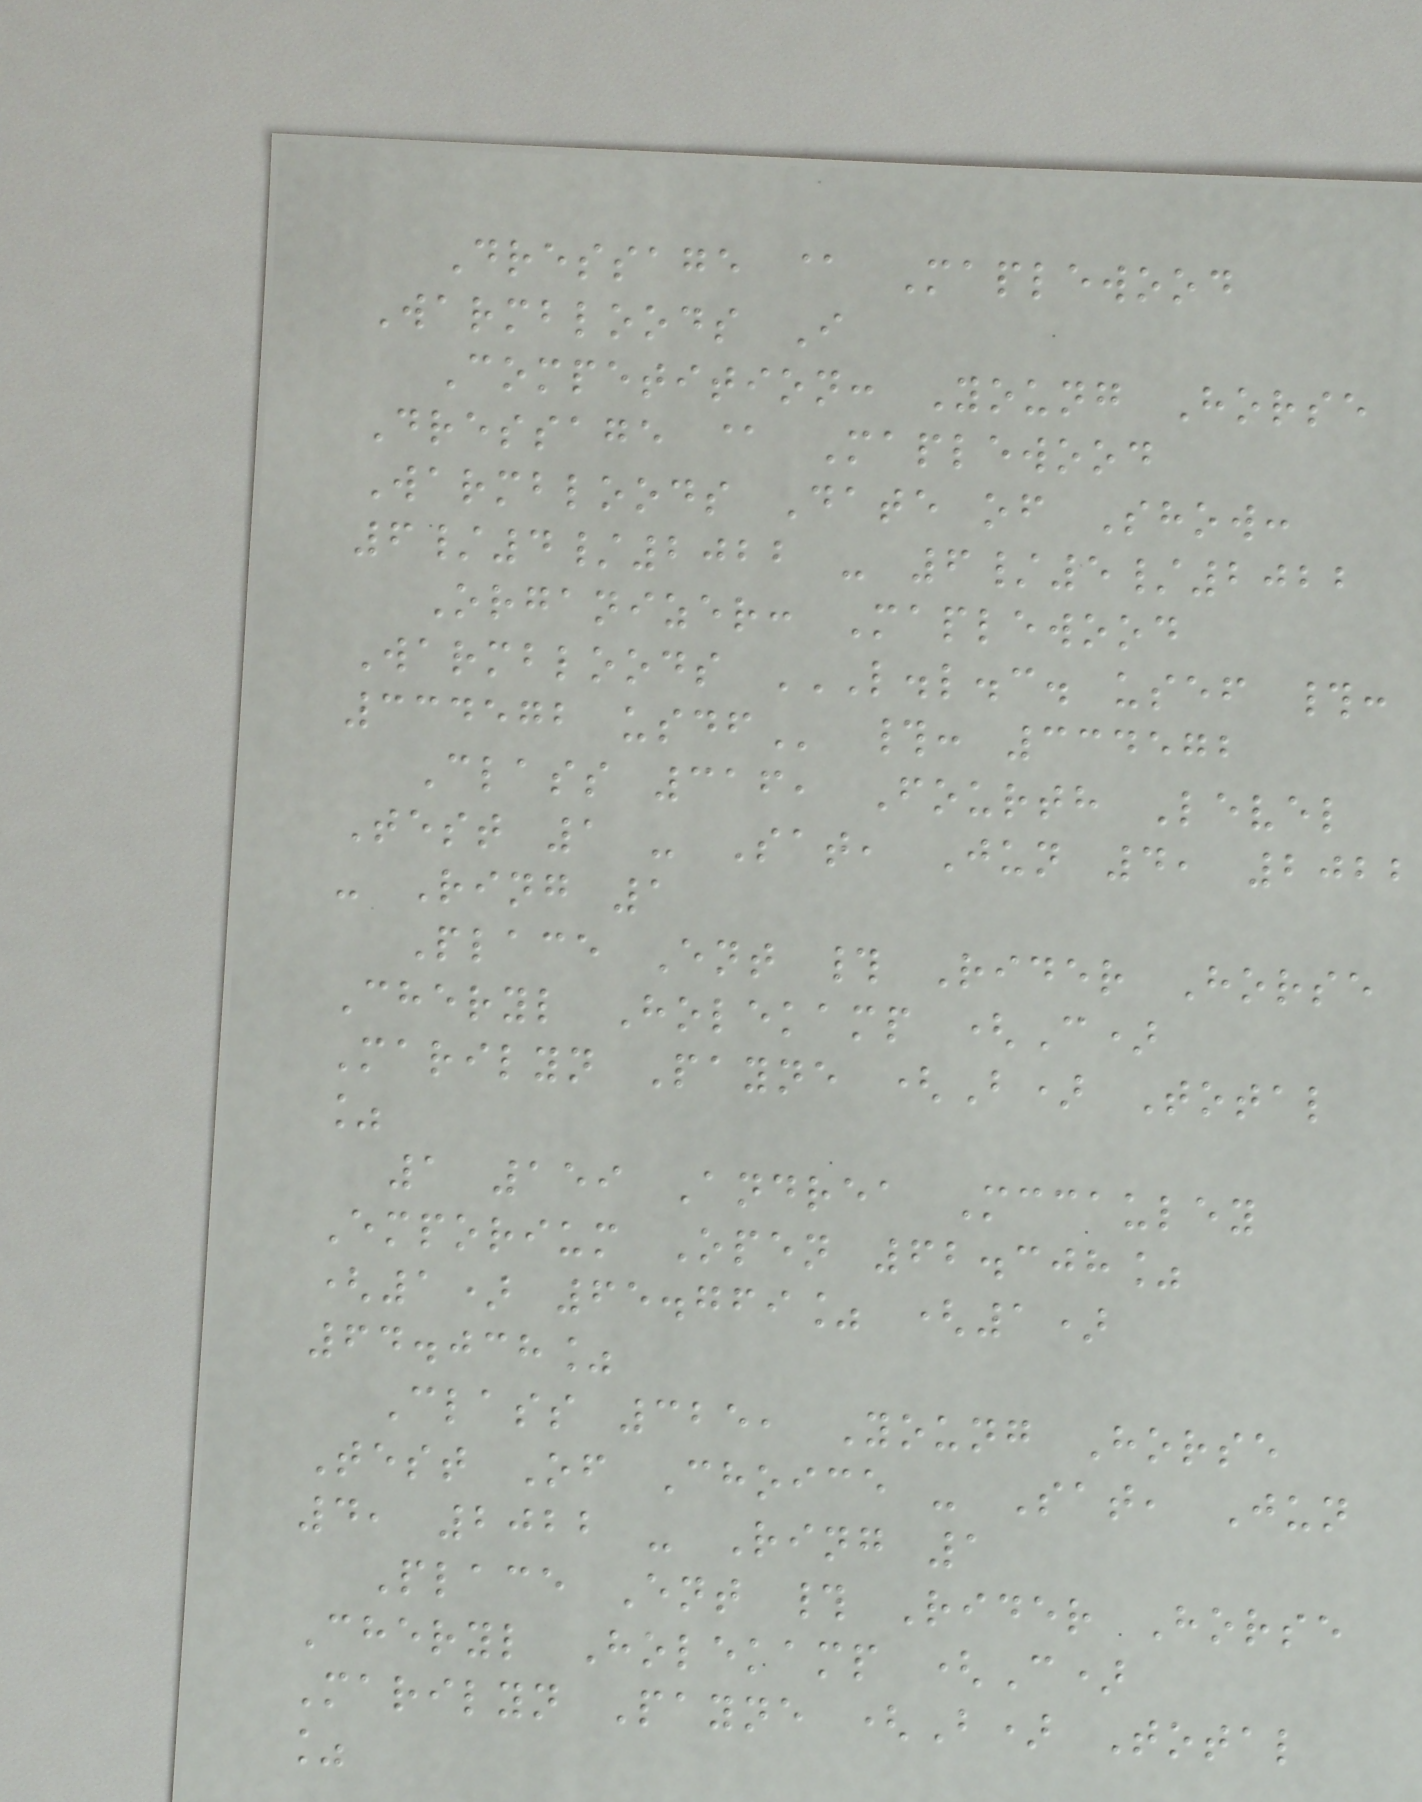Dressage @ Maplewood
Warmbloods I
Competition: Young Horse
Dressage @ Maplewood
Warmbloods Date of Show:
6/4/2022 - 6/5/2022
Organizer: Maplewood
Warmbloods L.L.C. USEF #:
334572 USDF #: 334572
Class 316, Fourth Level
Test 1 - Sat, Jun 4, 2022
- Ring 1
Place Ent # Rider Horse
Cheryl Holekamp (C)
Marilyn Payne (B) Total
%
1 159 Andrea Mccauley
Emporium Open 62.308%
(1) 65.769% (1)
64.038%
Class 325, Young Horse
Test Of Choice - Sat, Jun
4, 2022 - Ring 1
Place Ent # Rider Horse
Cheryl Holekamp (C)
Marilyn Payne (B) Total
%
